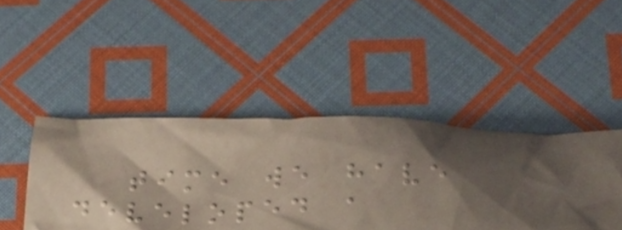time we have
developed a
